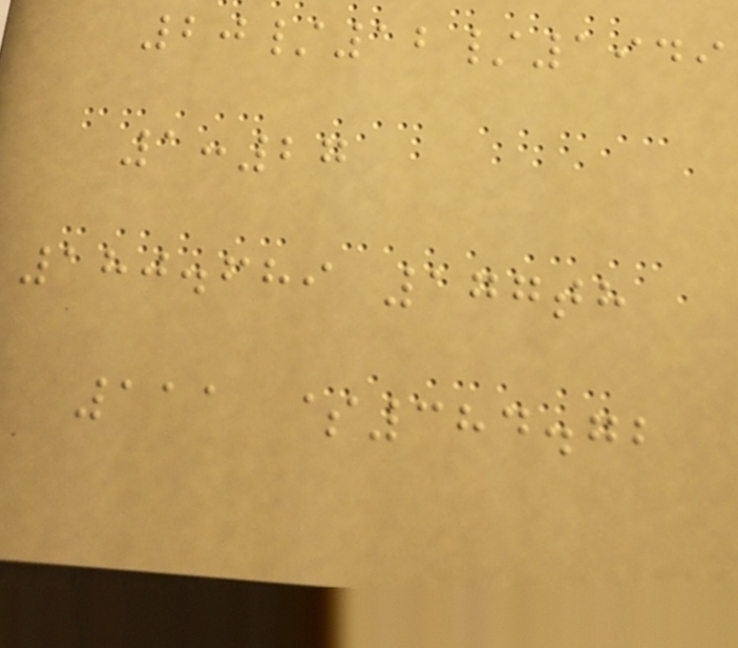20/12/1949
1:27
180.689 177th
111 $384.72
